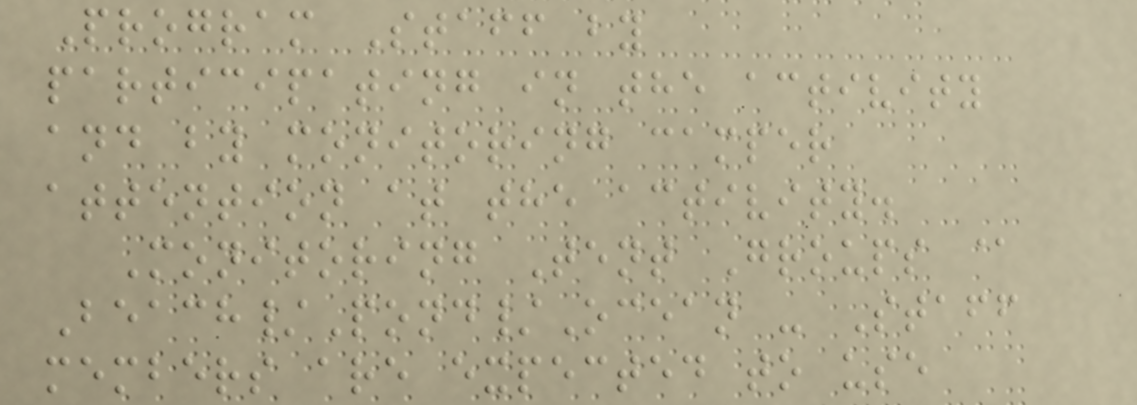Program Staff by
participating in the activity
and by monitoring camper
attention at the activity.
Monitoring Tent Groups @
Beach/Pond/Ocean - Staff
members are expected to use
